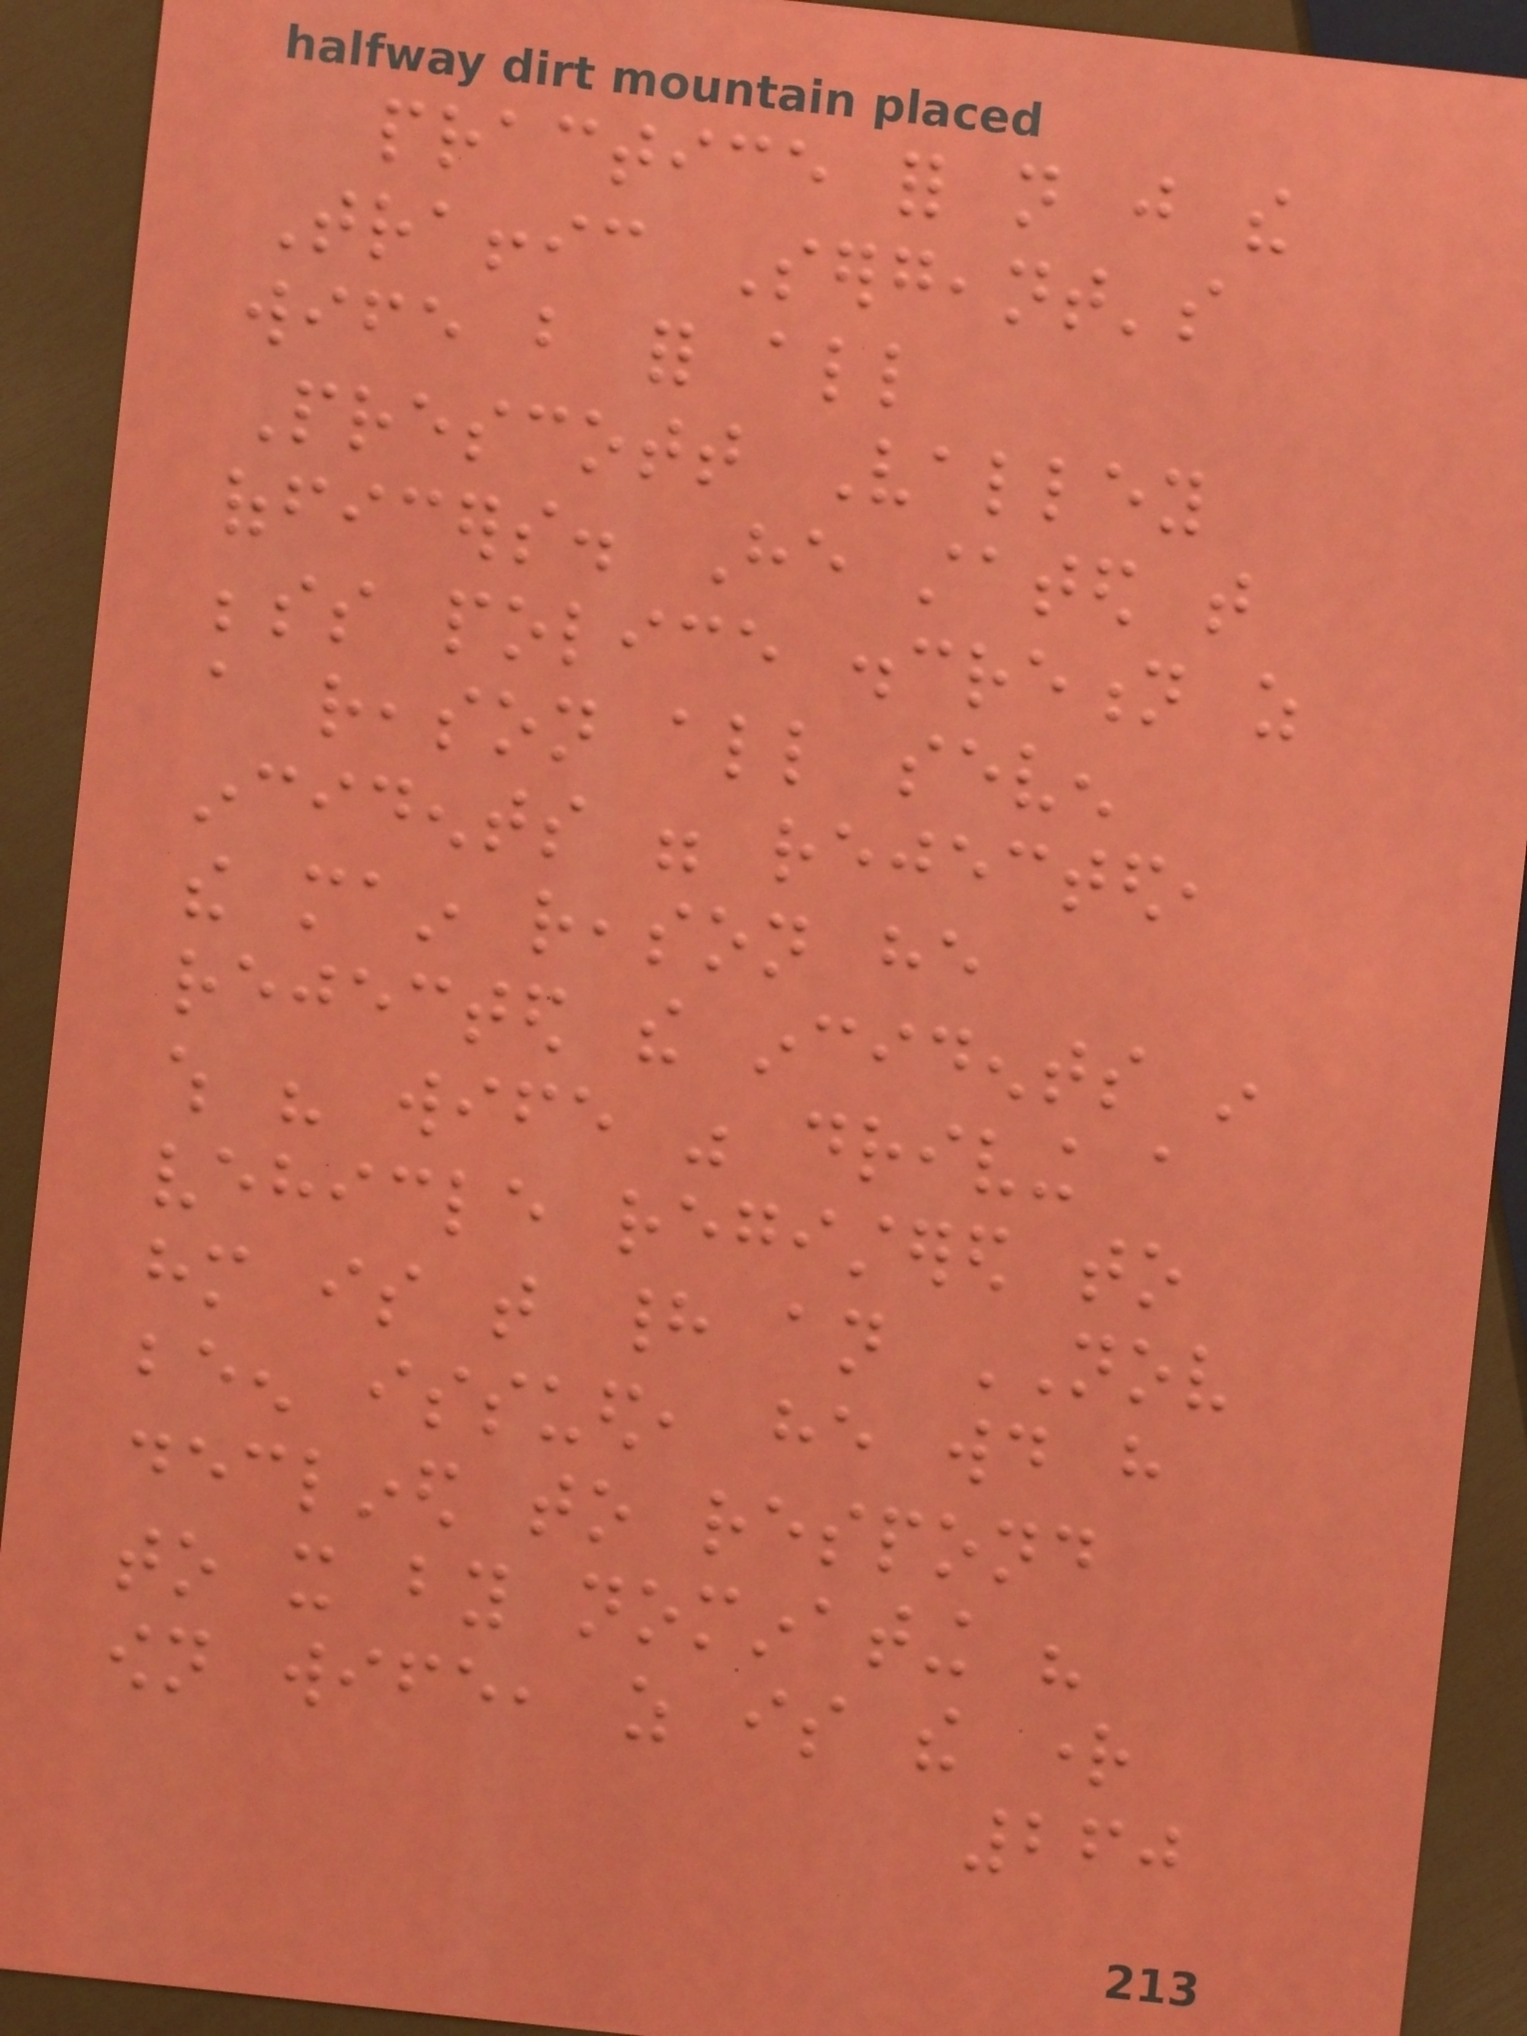practice for not just the
Traffic Sergeant's
wife but for all
Prescott Valley
officers. He stated that
besides police discretion as
a reason all seven
incidents were rejected,
the main reason he
rejected the incidents in
which his wife was driving a
vehicle registered to
him is that had an NOV
been issued, he would have
declined to respond
to it by nominating his
own wife, as is the right
260
